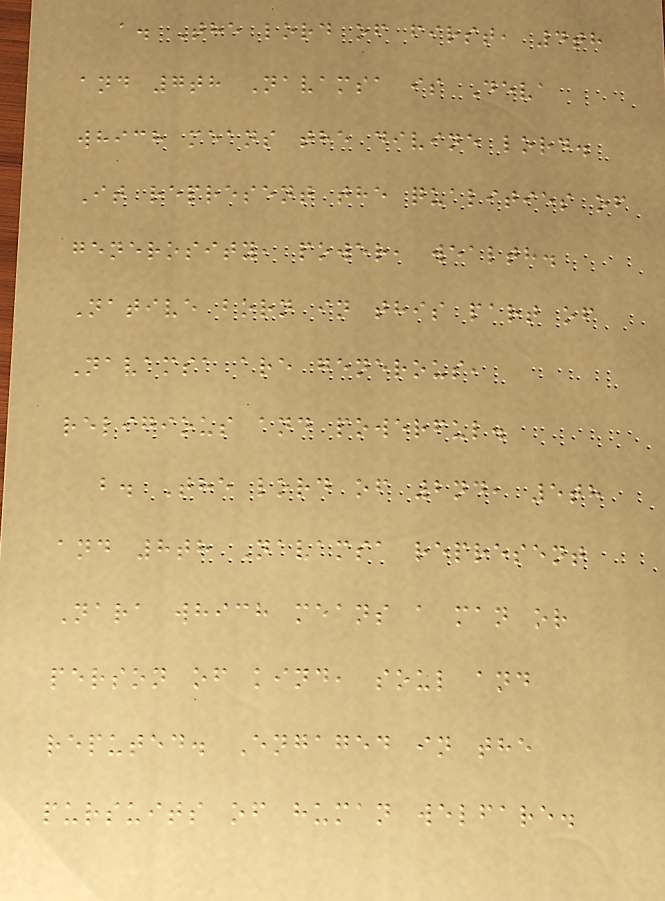a. The lord of first, 4th
and 7th Navamsa is Deva
which means the divine lord.
It represent the qualities of
generosity, power, wealth.
Native born in this part of
Navamsa are generous,
religious and powerful.
b. The lord of 2nd, 5th
and 8th Navamsa represent
Nara which means a man or
person of kind, soul and
reputed. Engaged in the
pursuits of human welfare.
